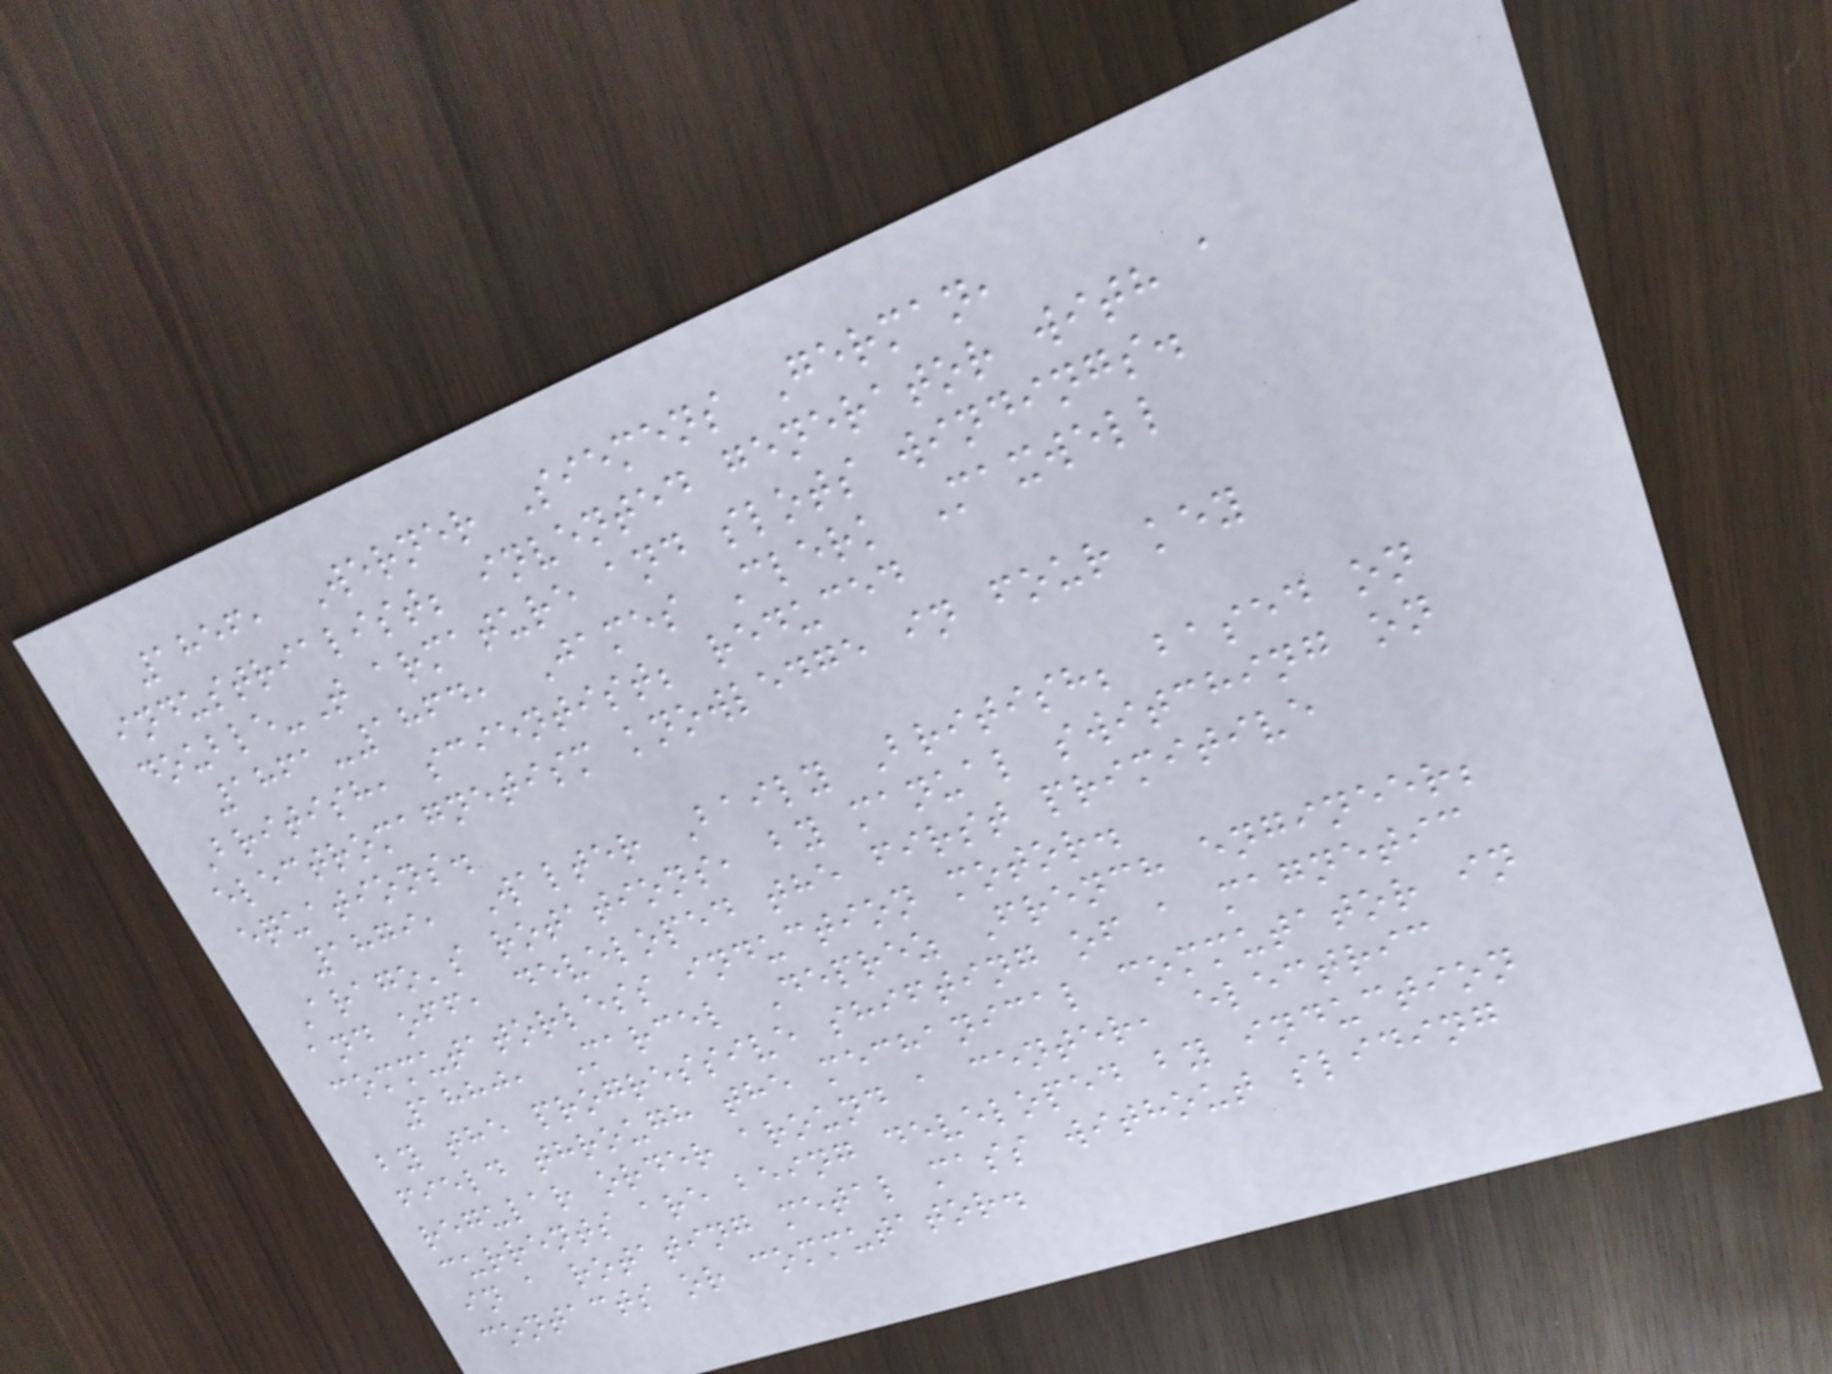1856, Werner Siemens German,
industrialist; invented generator with a
double-T armature and slots windings.
1861-1864, James Clerk Maxwell
British, scientist; reduced
electromagnetism knowledge in four key
equations.
1879, Walter Baily British; based on
Arago's rotations, by manual switching on
and off, developed the first primitive
commutatorless induction motor.
1880, Marcel Deprez French engineer;
by the progressive shifting of a magnetic
field through the mechanical commutator in
regular order around a center, electric
currents are being developed by induction
in a rotating metal mass without sliding
contacts or commutator.
